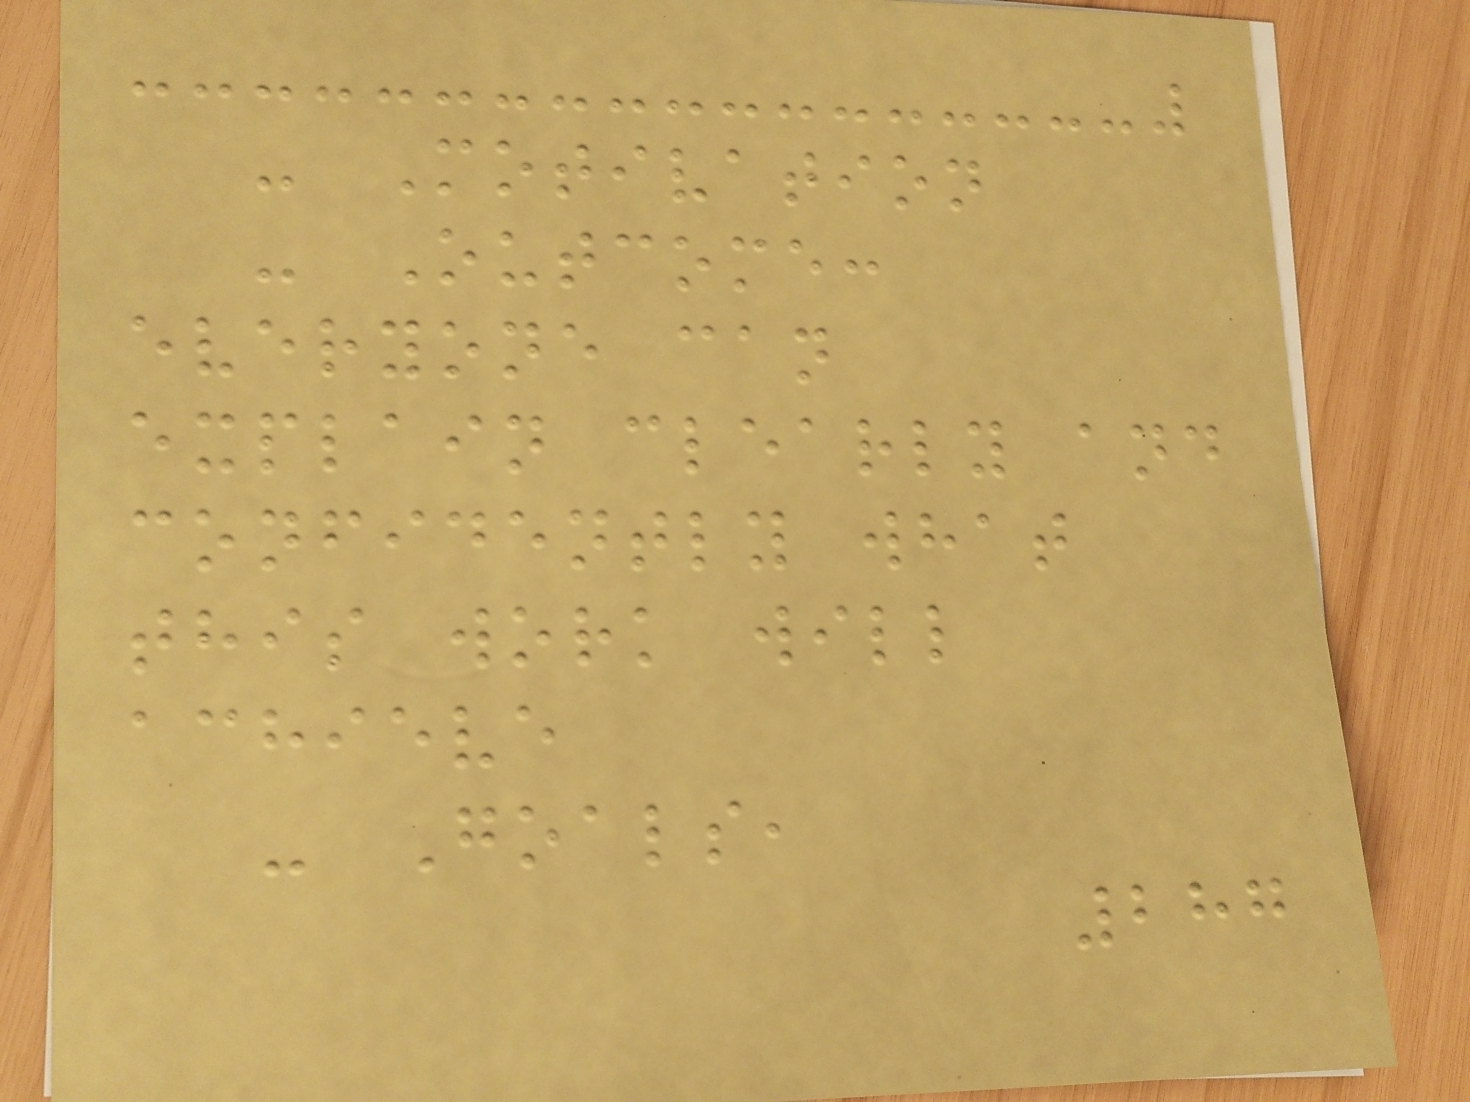- Motivation
- Outcome:
everyone can
explain clearly and
confidently what
this work will
achieve
- Goals,
287
